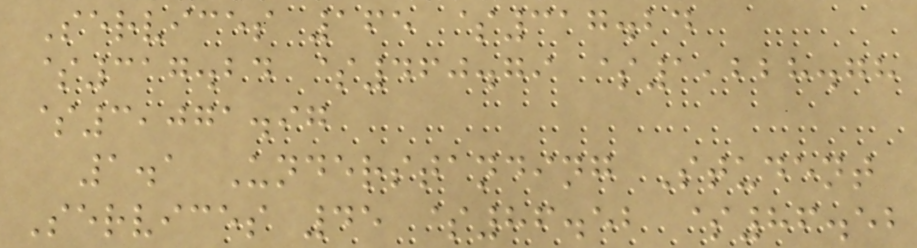Services 165 $317.24
$317.24 $460.79 $1,228.78
$3,071.97
1.1 Understanding Student
Services 45 $86.52 $86.52
